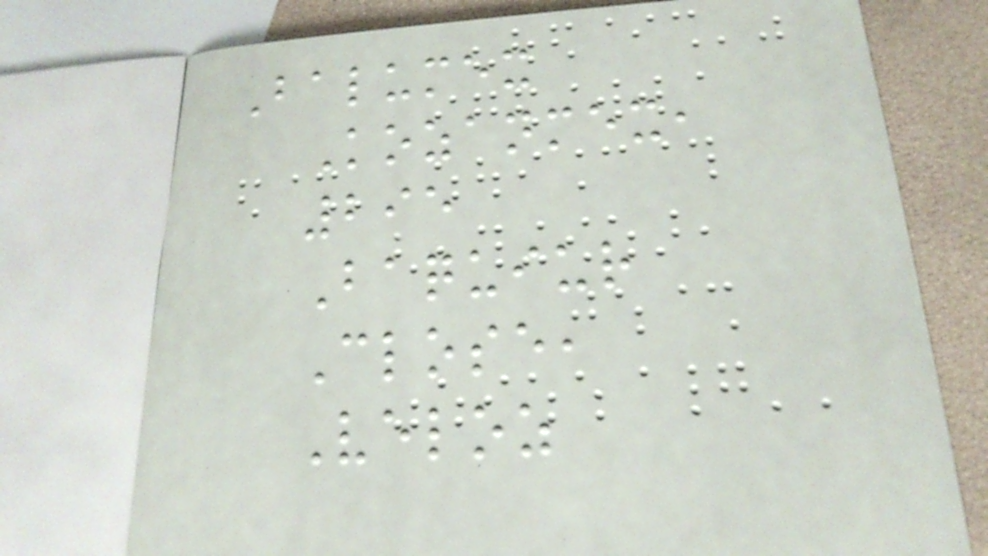Balumex
Kozanmex,
295
Baquiur
Close,
Veloz
